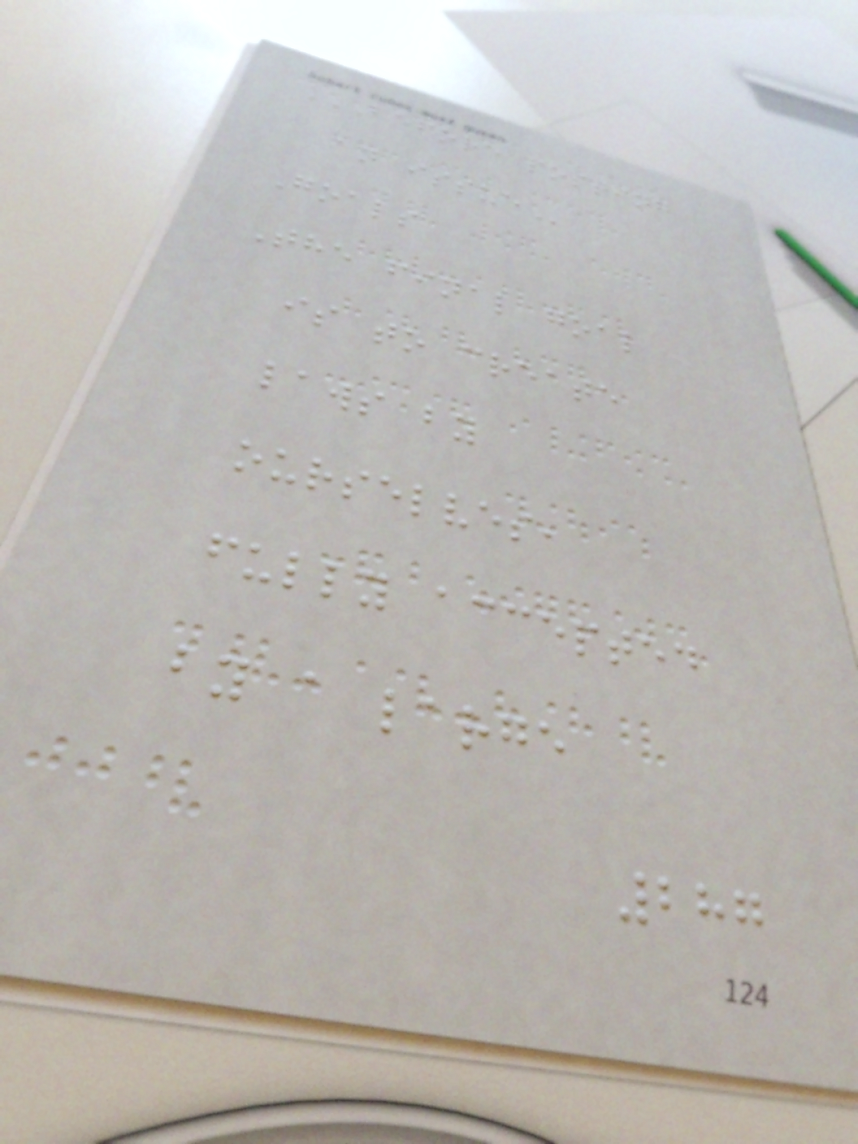BEFORE POSTING
AN ISSUE
Goals
The final goal
is to create
laws by
ourselves,
fully accepted
by a large
287
